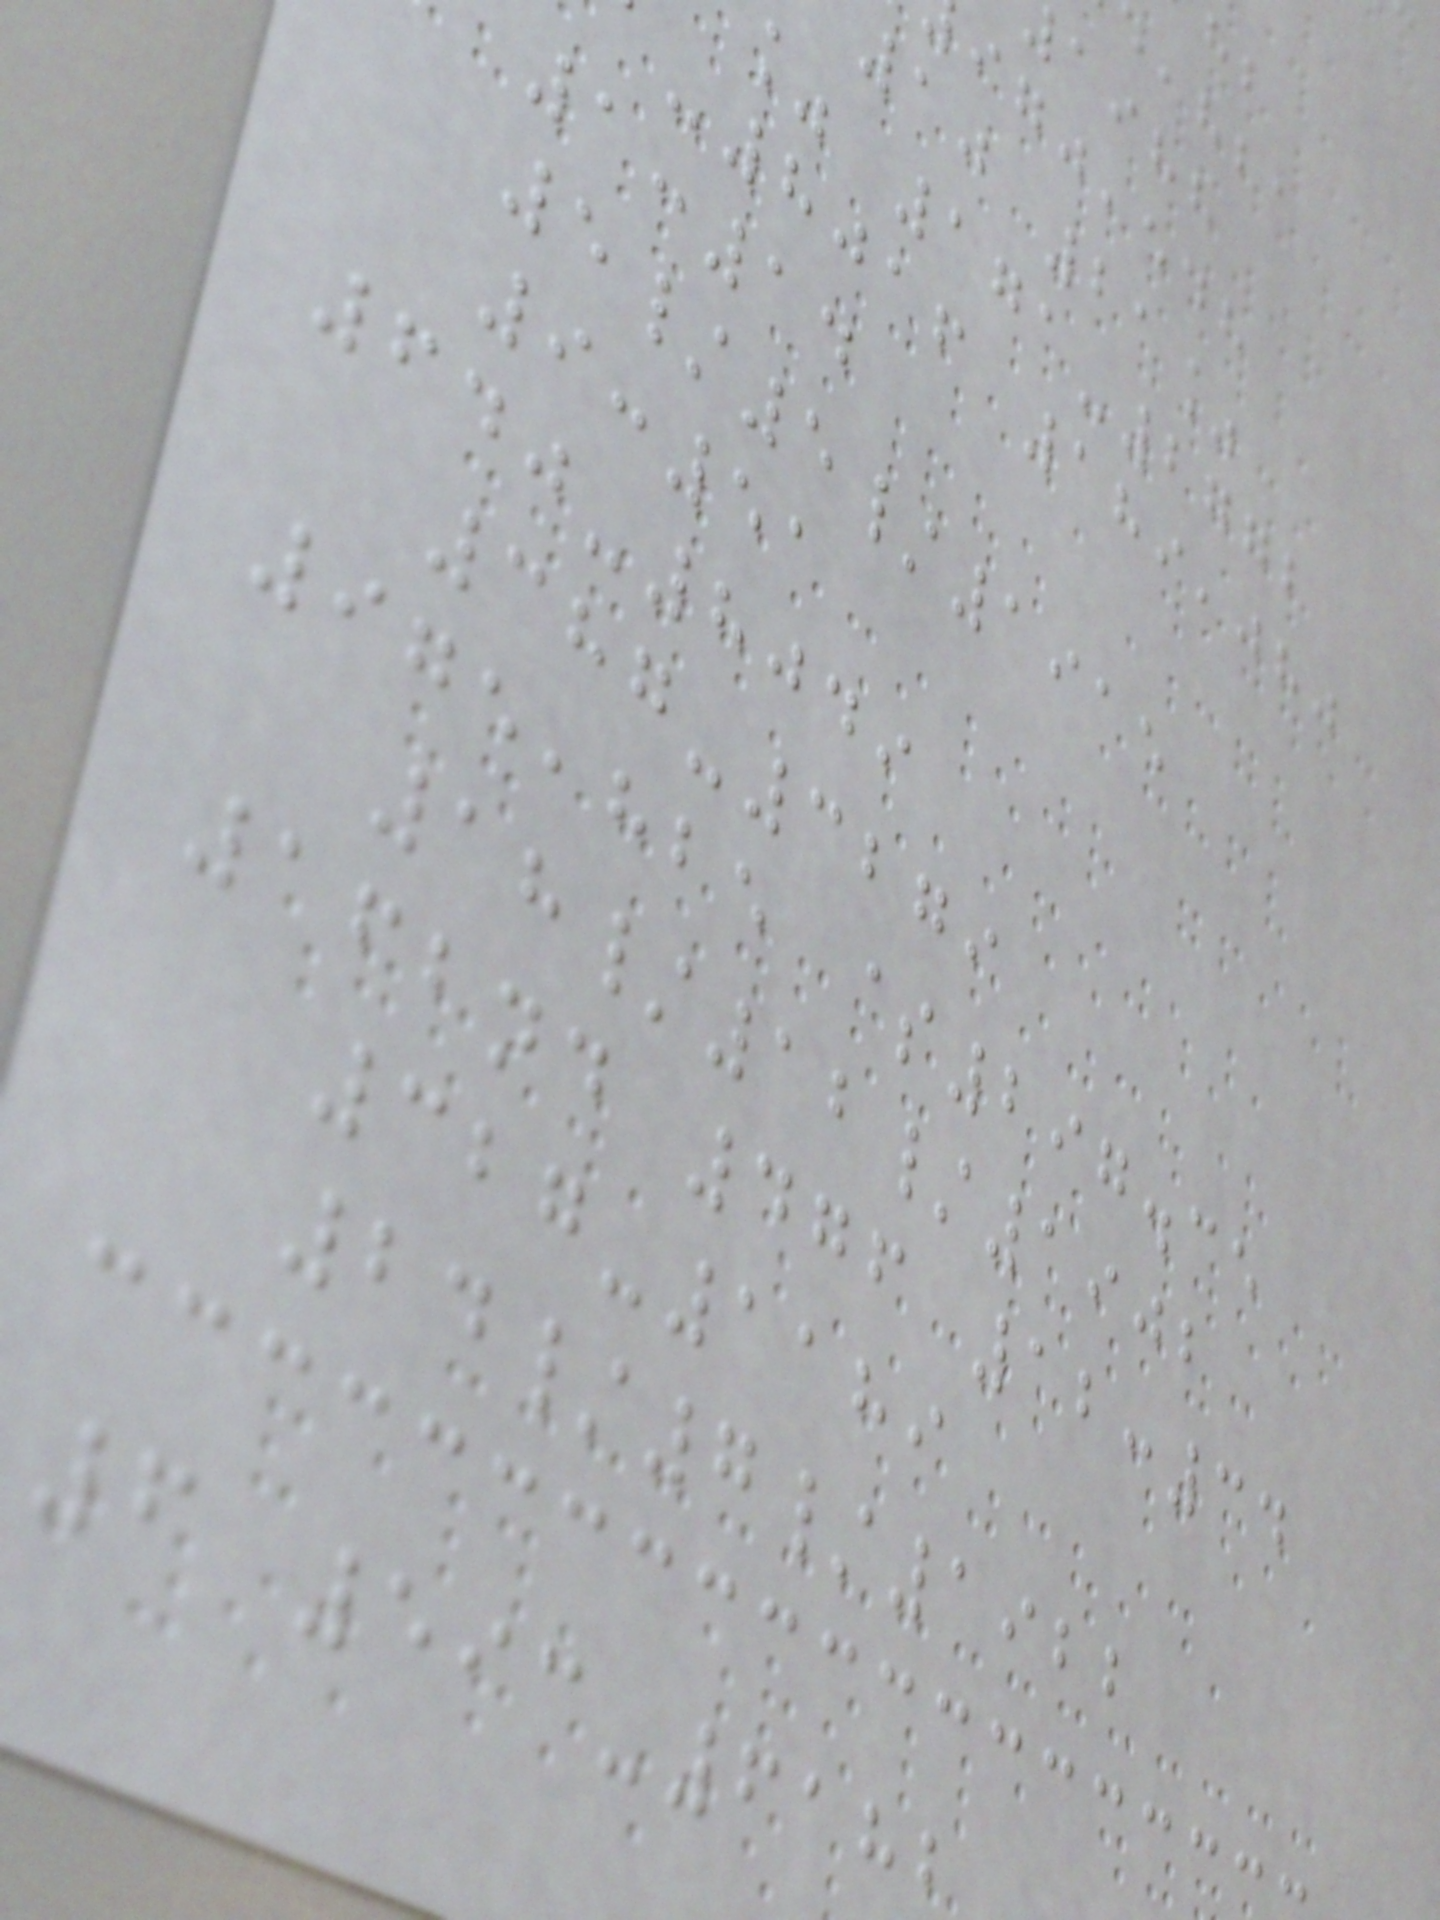aihh
,edh
10 21%
% 171-2772
-8016 189,080
1:14
5/5/1915
9:51
640-8049
387-3279
975,825 $297.35
18/12/1902
162nd 476 12:34
327-1189
24/7/1922
6 593-618
